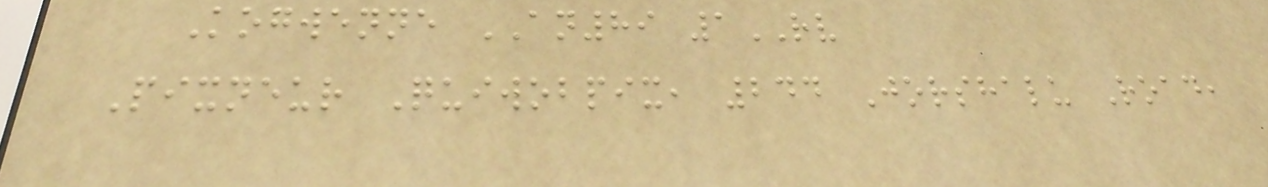Kogwenne AN89 1RV
Pixneur Quiwobpix, 244 Jorshalu Road,
